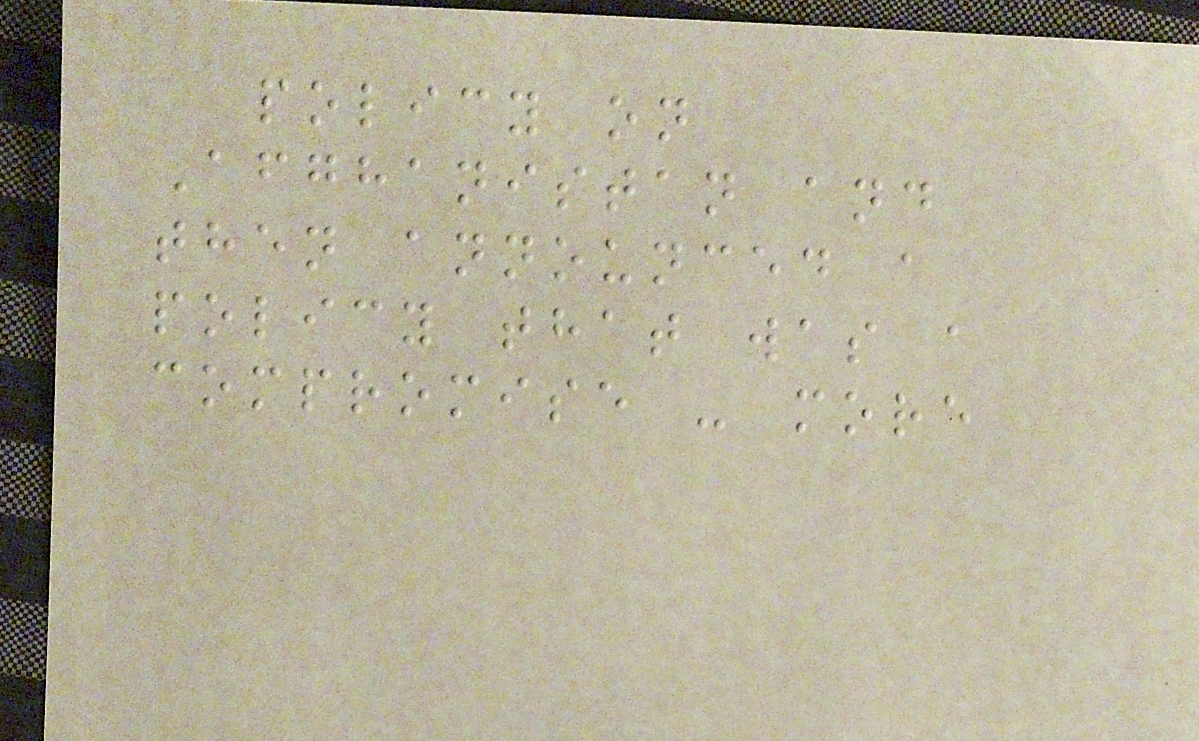policy on
Afghanistan and
then announced a
policy that was a
compromise - more
